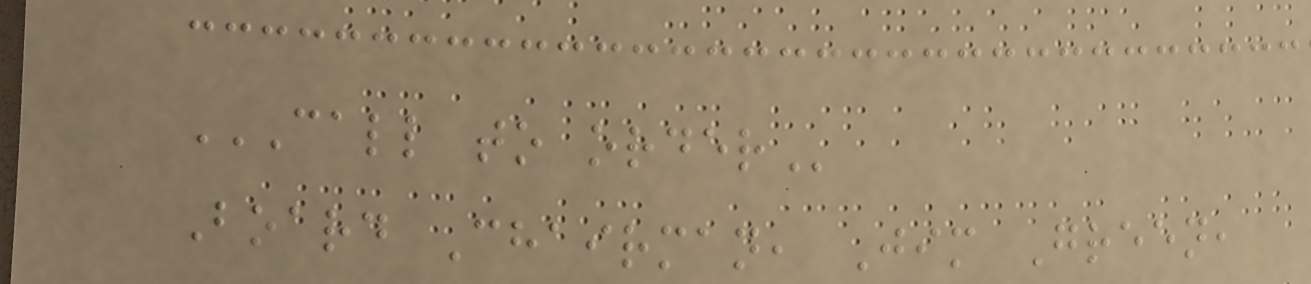CALL TO ORDER
Board Chairman, Jim Green,
